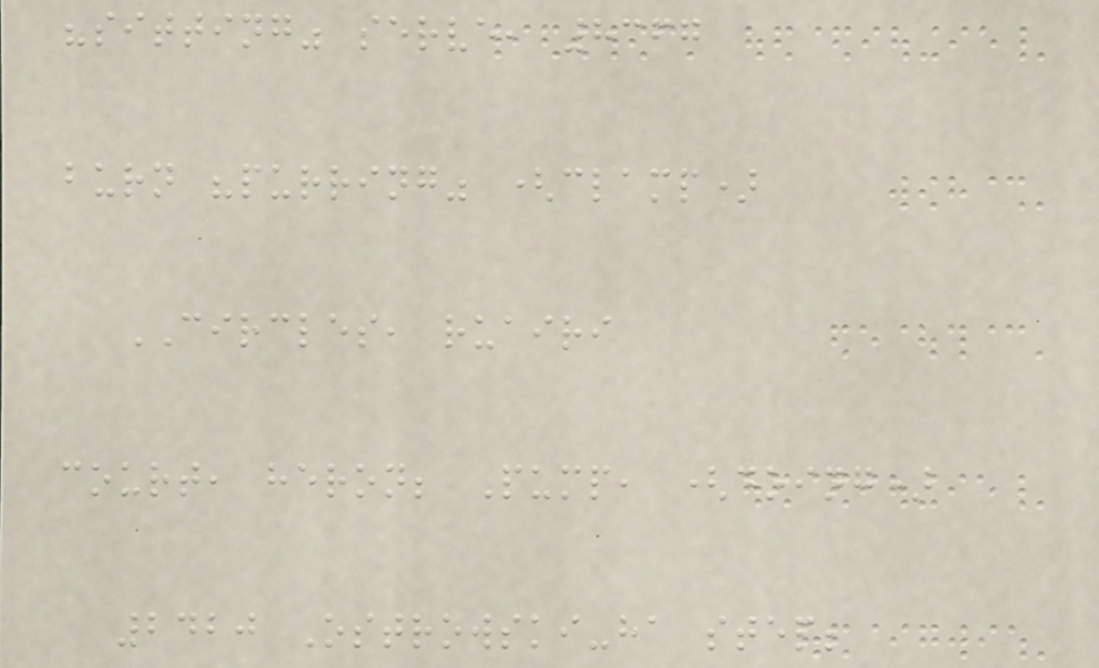"sitting" serve, 8367
burn "purring" (clamp)
CIRCLES, ruairi
court, heron; Pump, (doing)
2420 Ostrowski-ha step;
